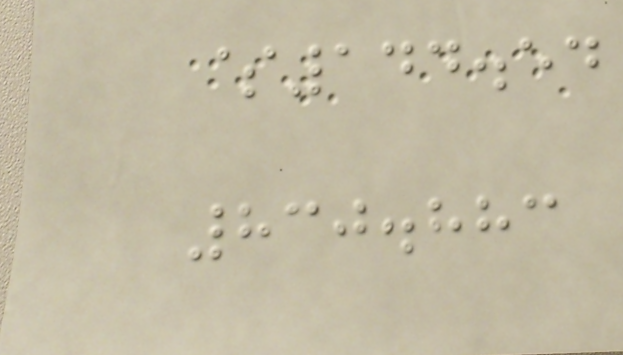$144.54
830.883
